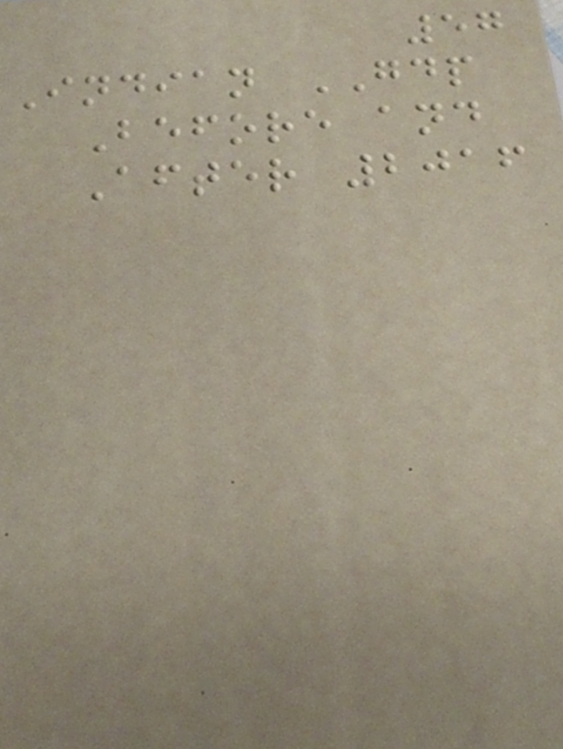57
Indian GDP
Before and
After 2016
